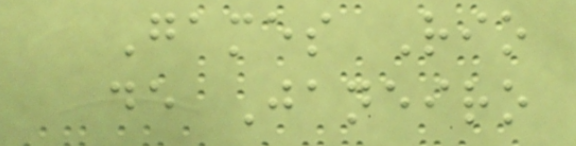Games Rio
de Janeiro
